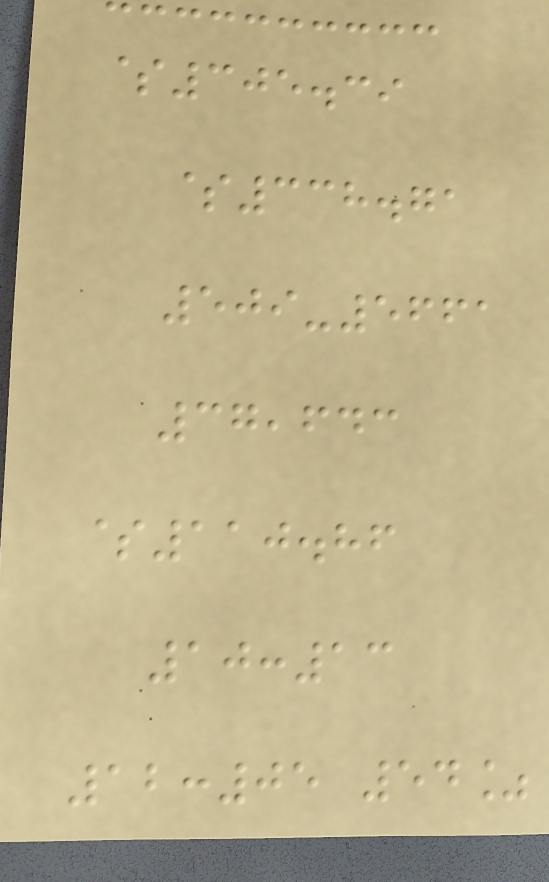$305.39
$338.71
509-5661
37,643
$110.86
10:13
12:05 54%
